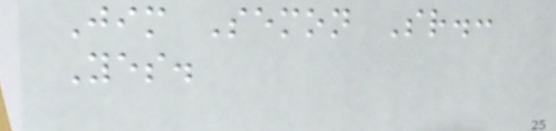Jim Semon Sr.:
Yes.
